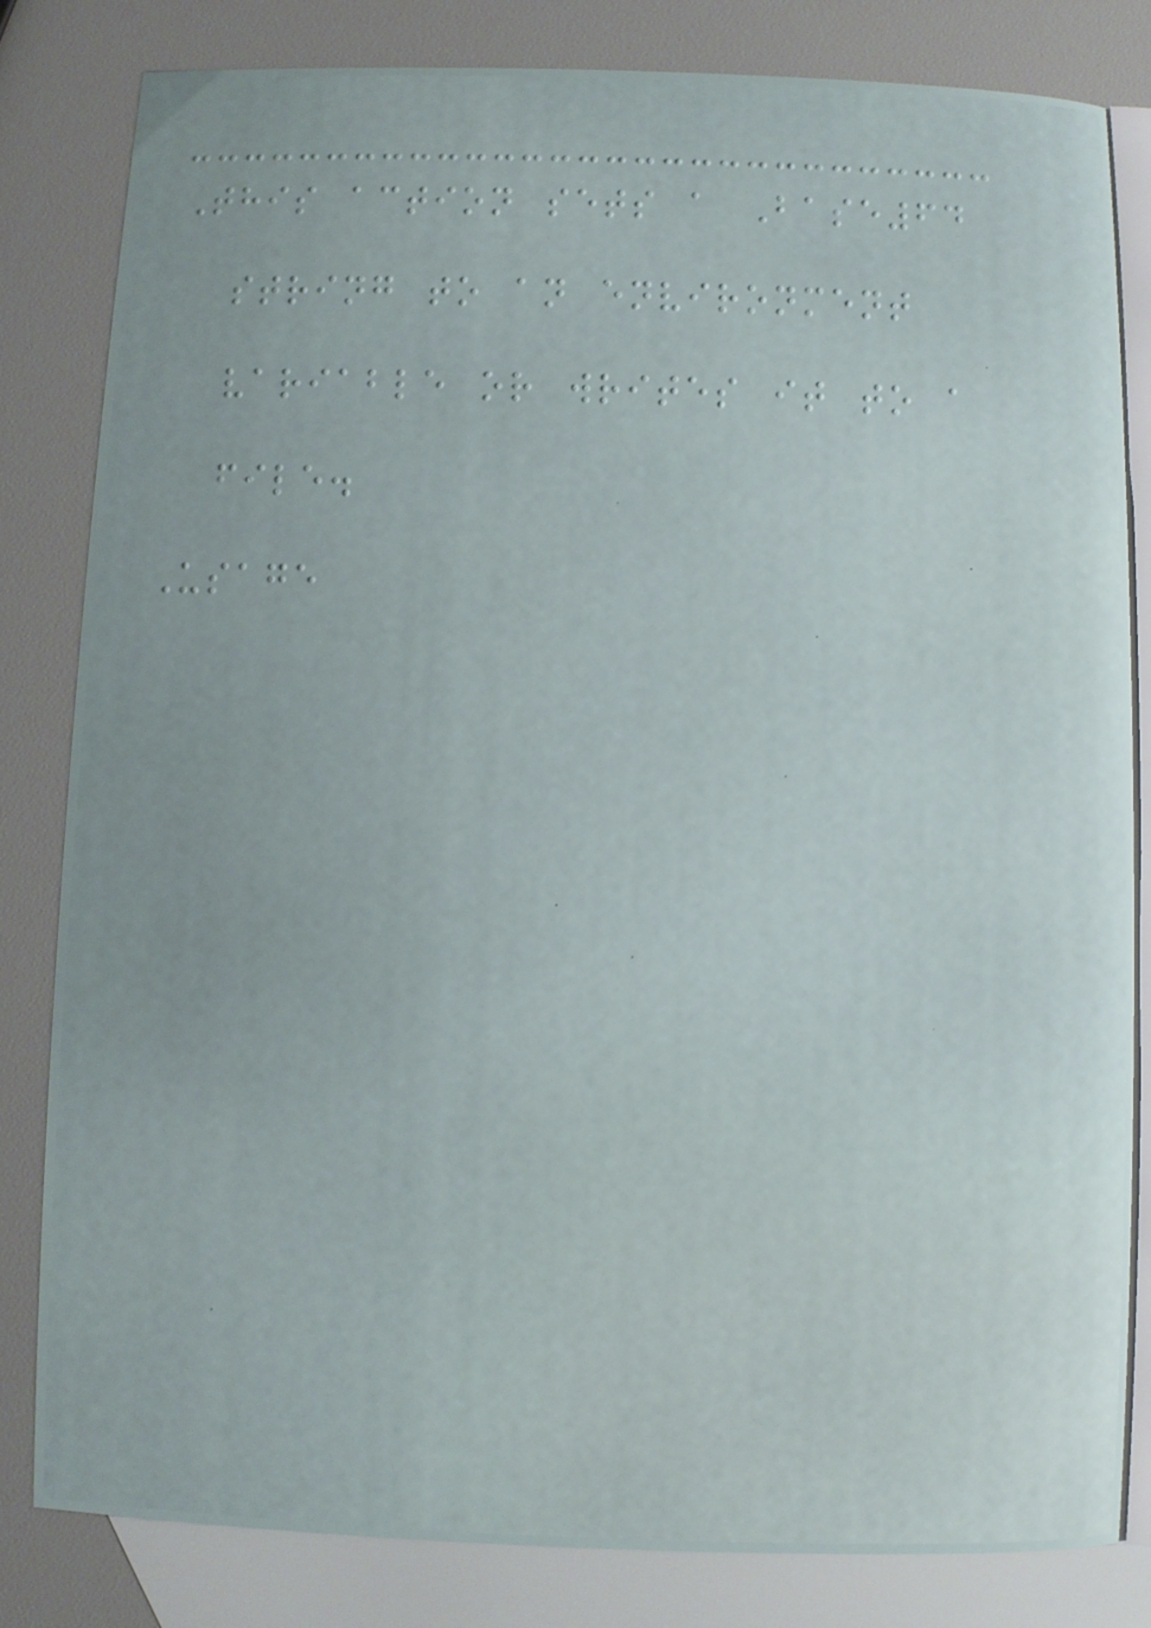This action sets a Base64
string to an environment
variable or writes it to a
file.
Usage
